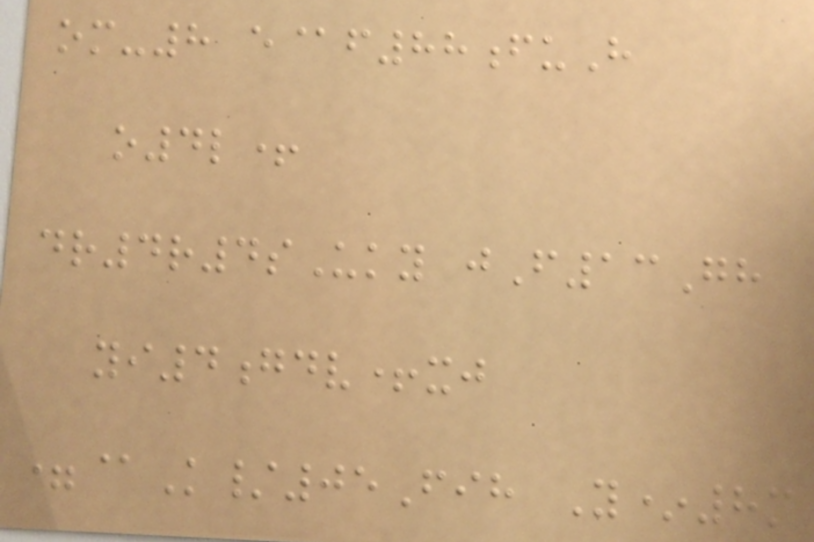om-8 e@f88fuH
o4l+
dr4r4sUky jF13Gh
yi4gdv+xj
=@K/05Fih Y*8m
